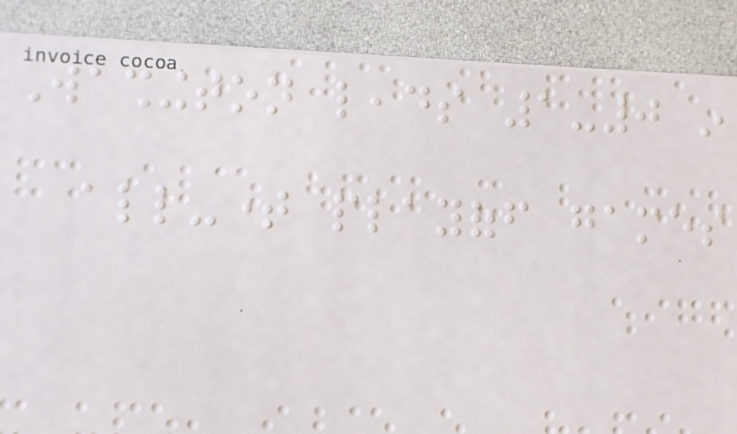Washington leads 1-0 in
all-time playoff games
